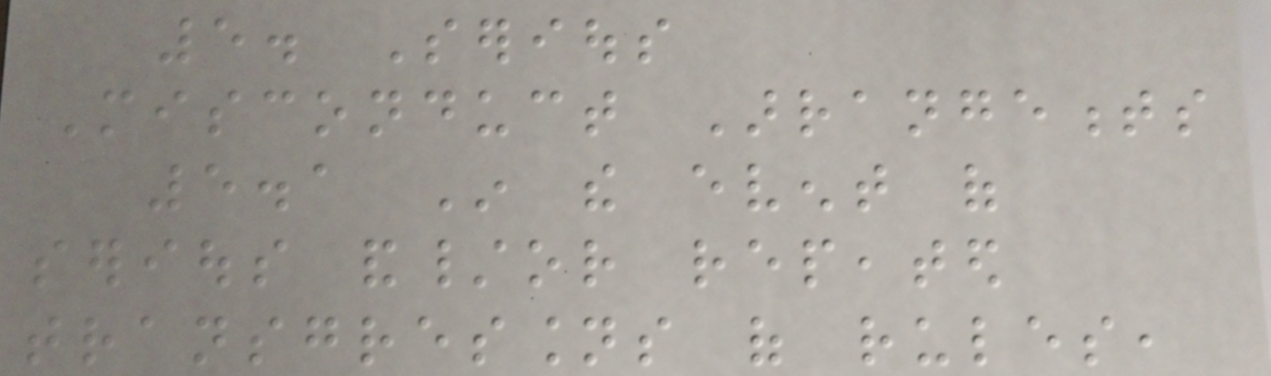5. Serious
Misconduct Arrangements
5.1 In the event of
serious and/or repeated
transgressions of rules,
